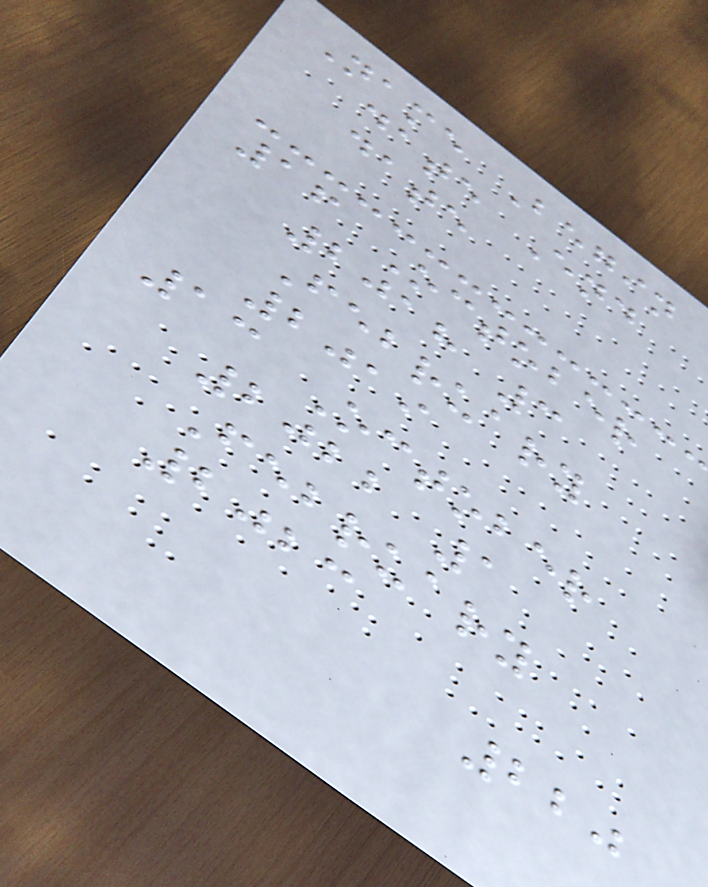Name Begin
date End
date
16 October
2018 3
February
2019
13 October
2022 1
February
2023
220
